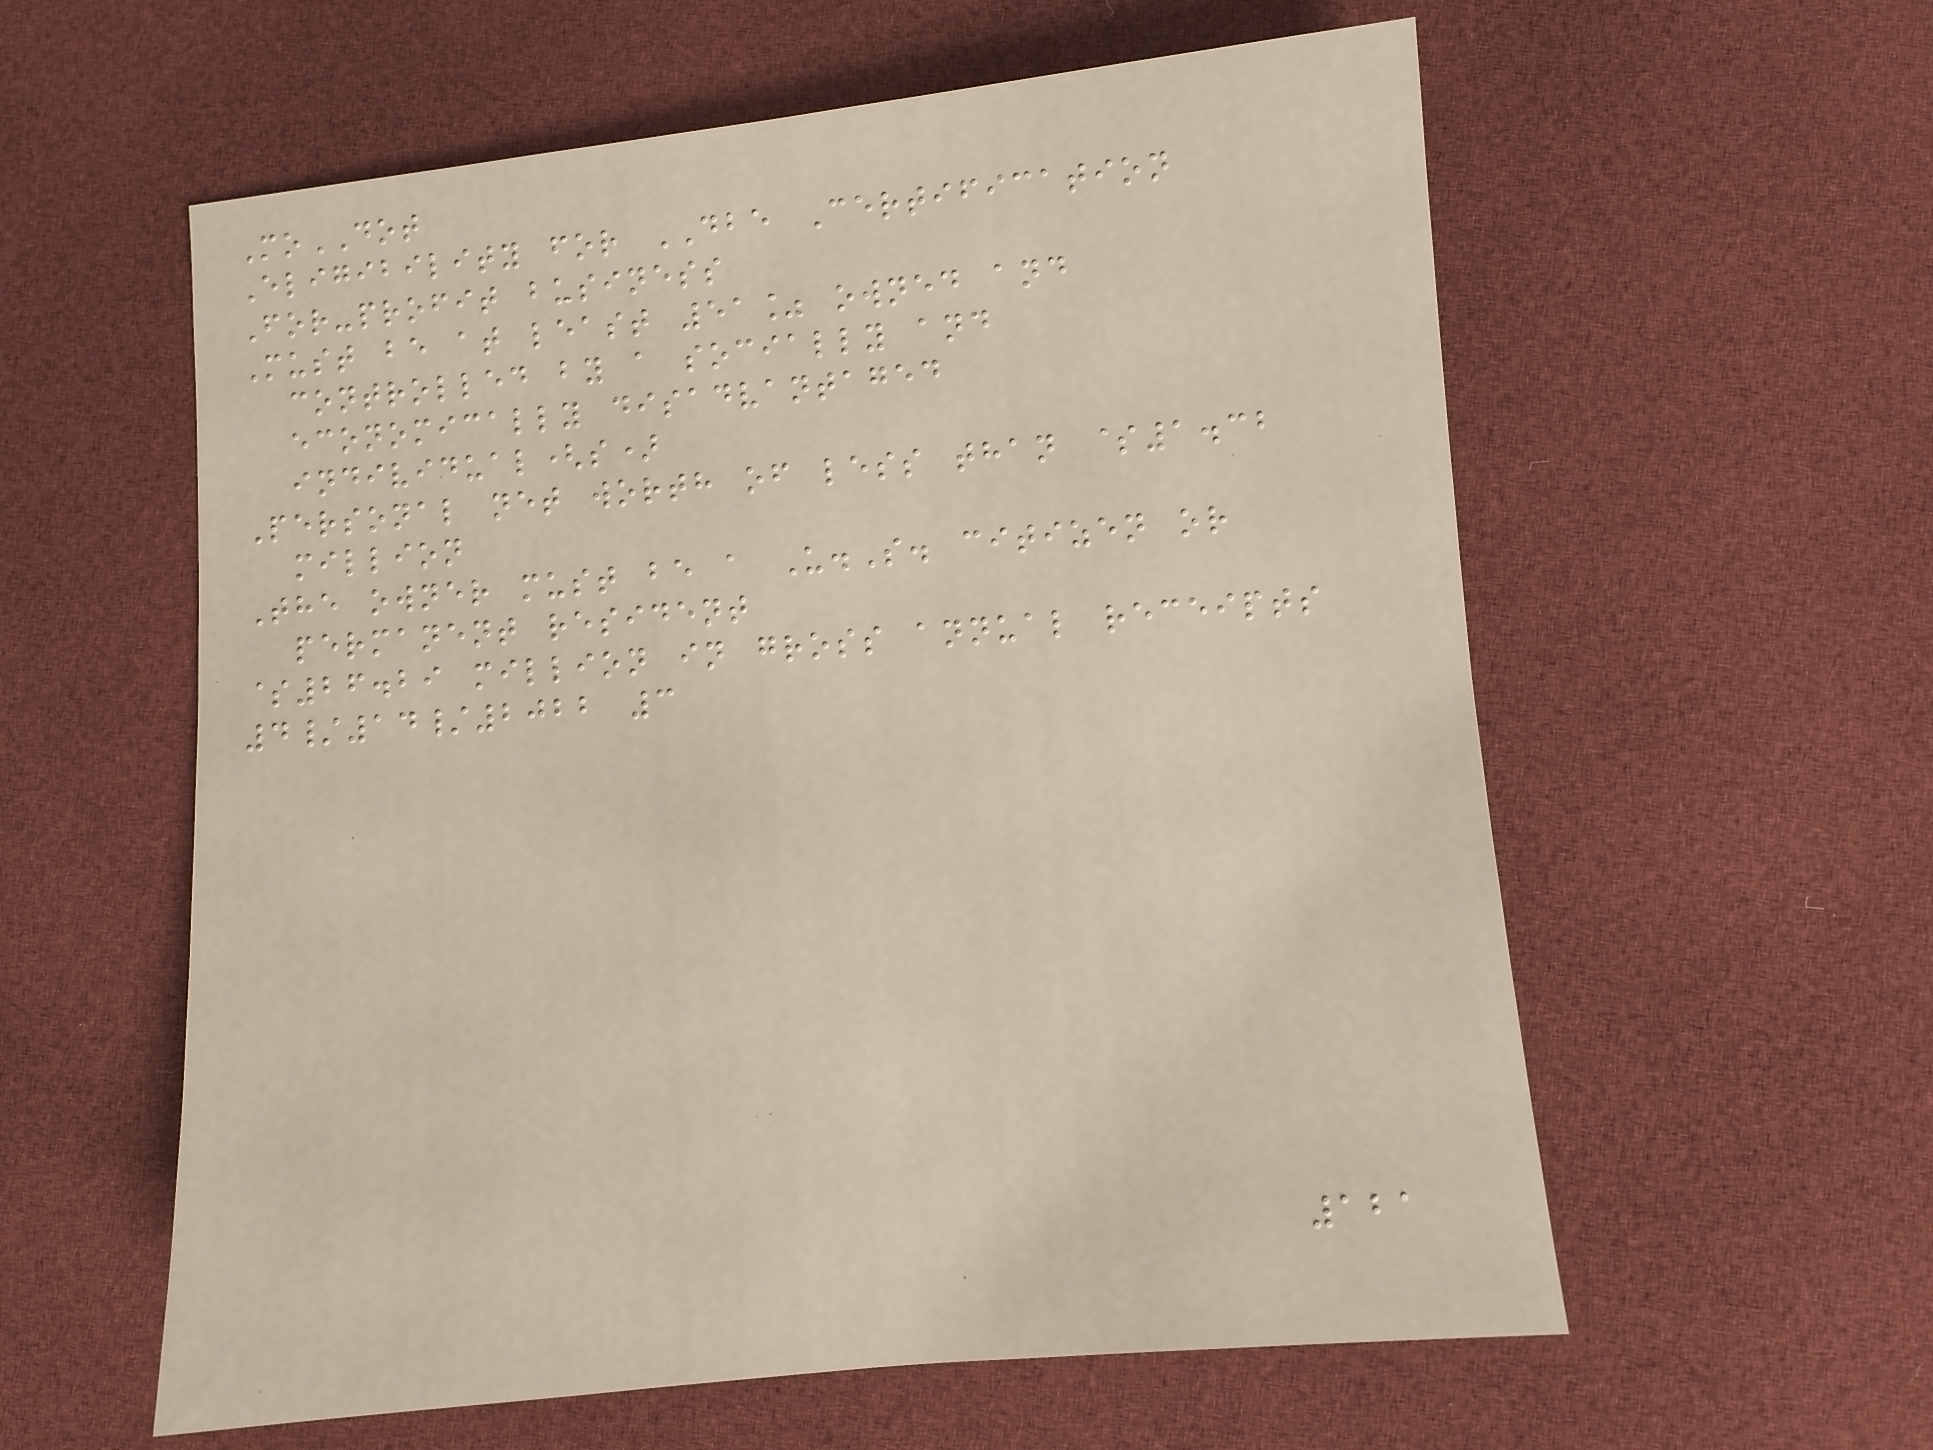MoDOT
Eligibility for DBE Certification
For-profit business
Must be at least 51% owned and
controlled by a socially and
economically disadvantaged
individual(s)
Personal net worth of less than $1.32
million
The owner must be a U.S. citizen or
permanent resident
$26.29 million in gross annual receipts
4/14/2022 3
121
